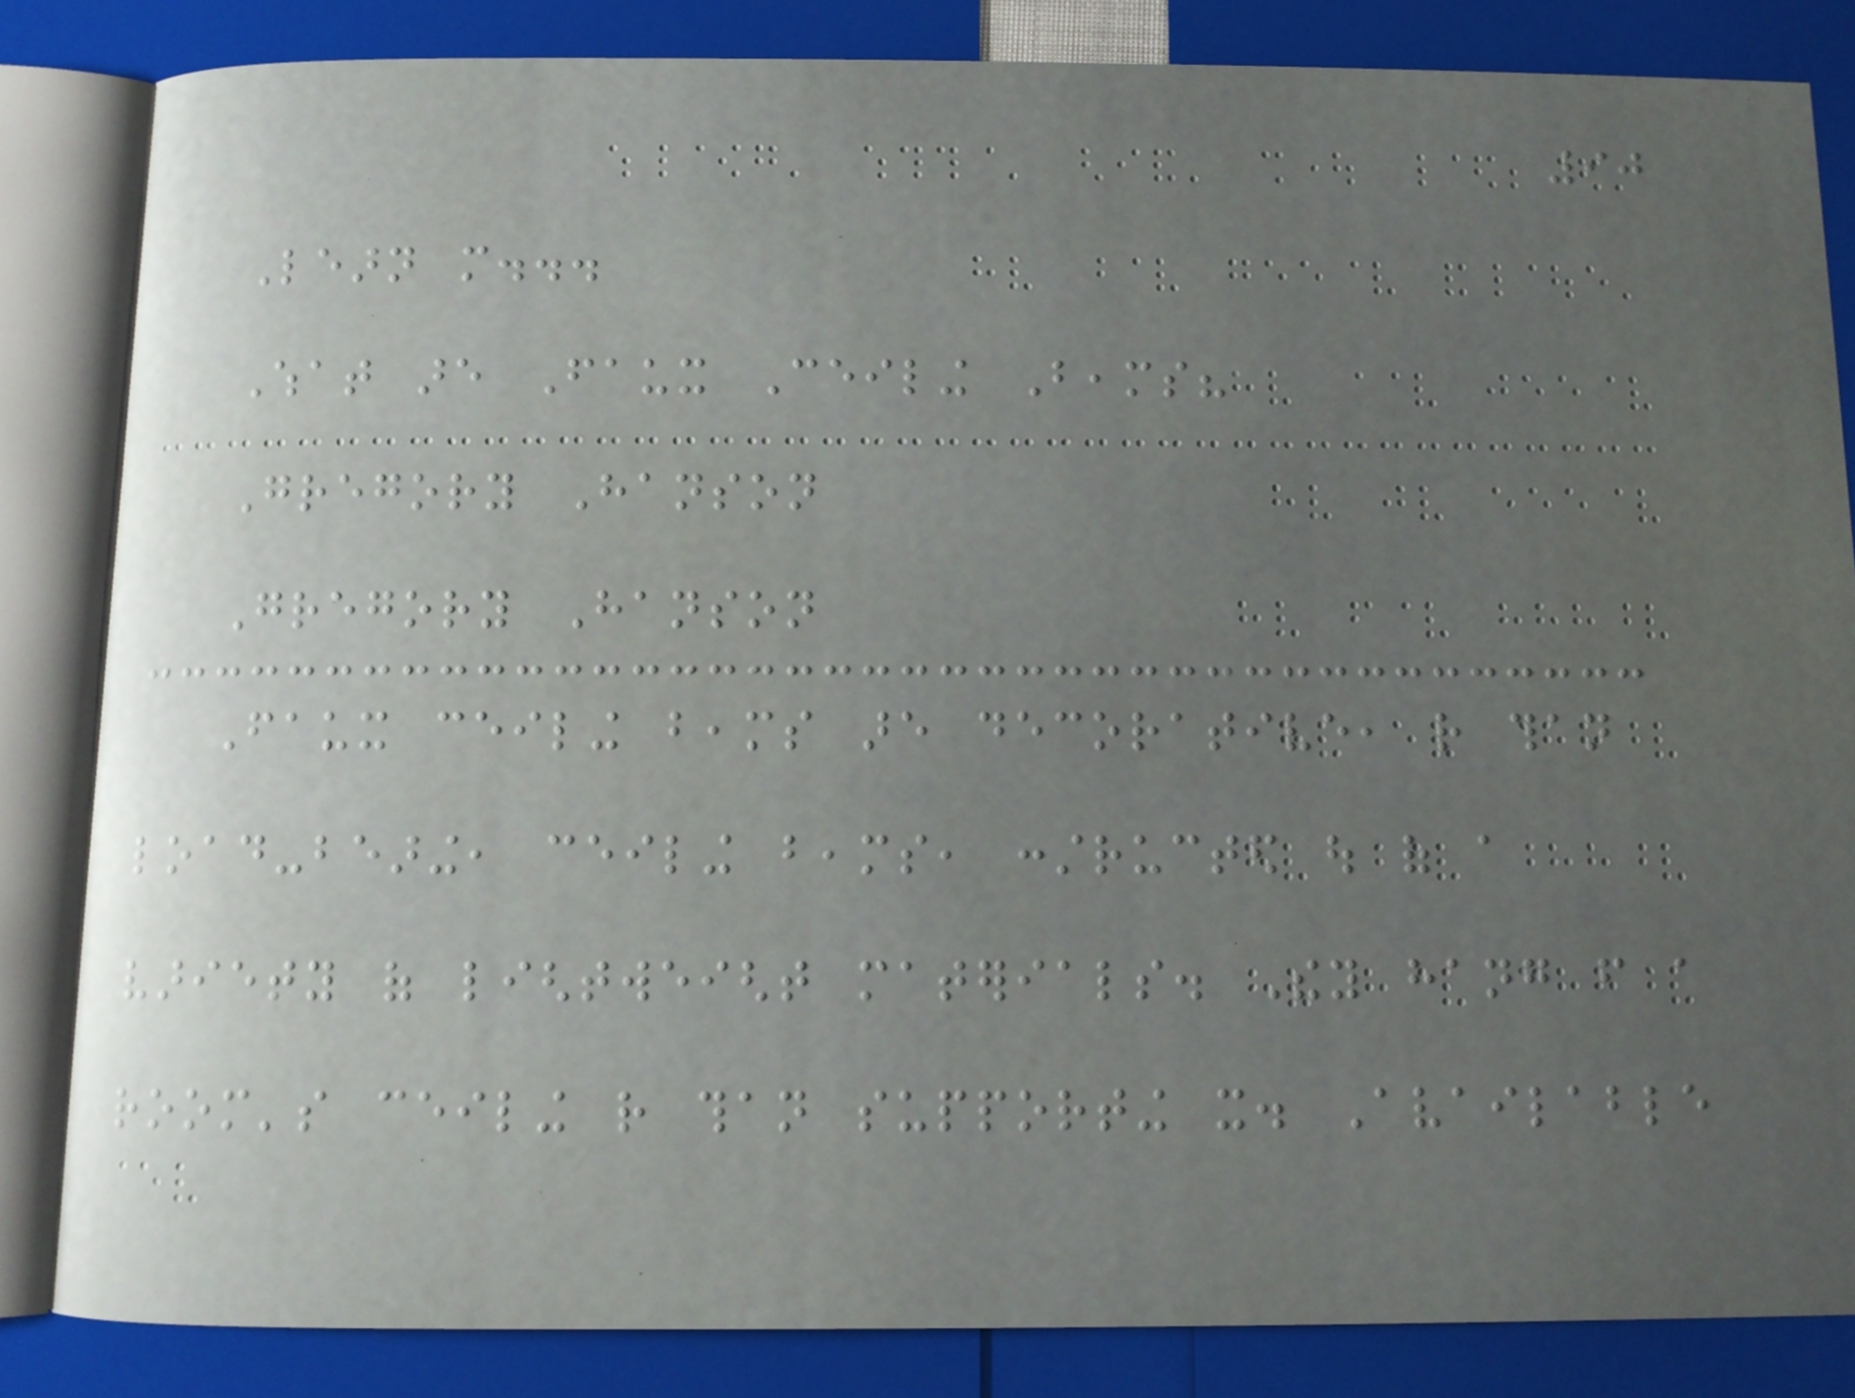90
Learn more...
What are Faux Ceiling Beams?
Gregory Hanson
Gregory Hanson
Faux ceiling beams are decorative, rather than
load-bearing, ceiling beams, constructed out of a
variety of lightweight materials. They hang from a
room's ceiling rather than supporting it. Available
